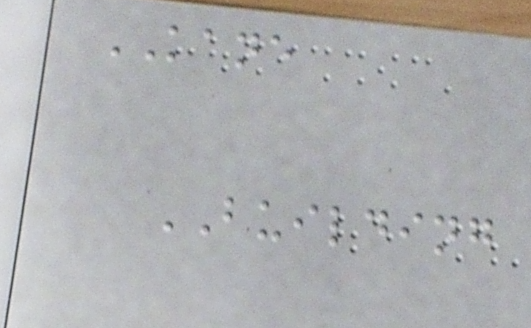KANE
BUILDING
